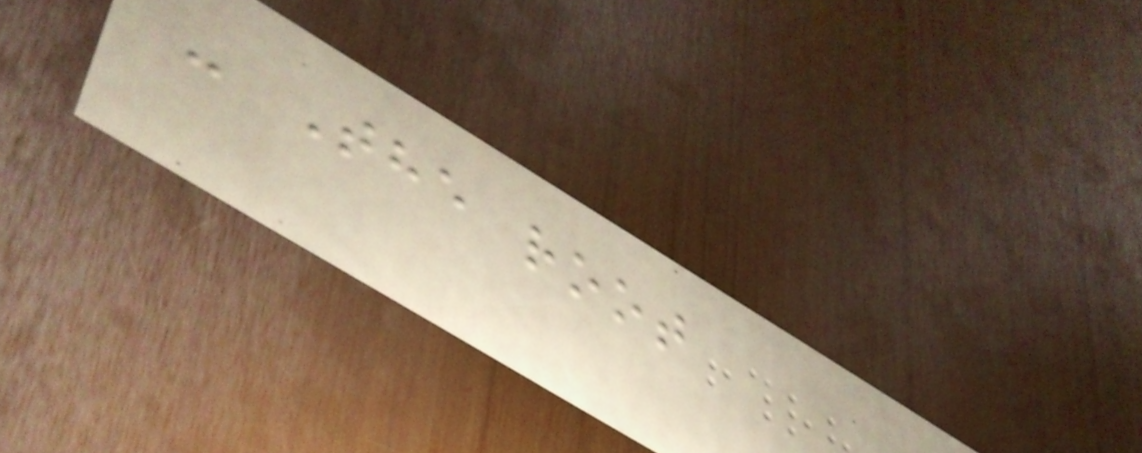- The root
